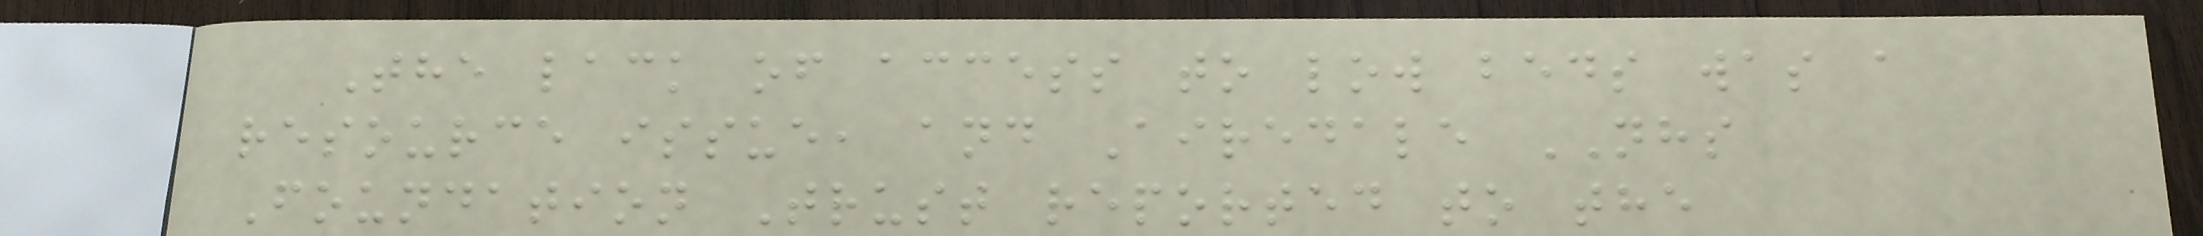The lack of access to low beds was a
resource issue, and Airedale NHS
Foundation Trust reported to the
